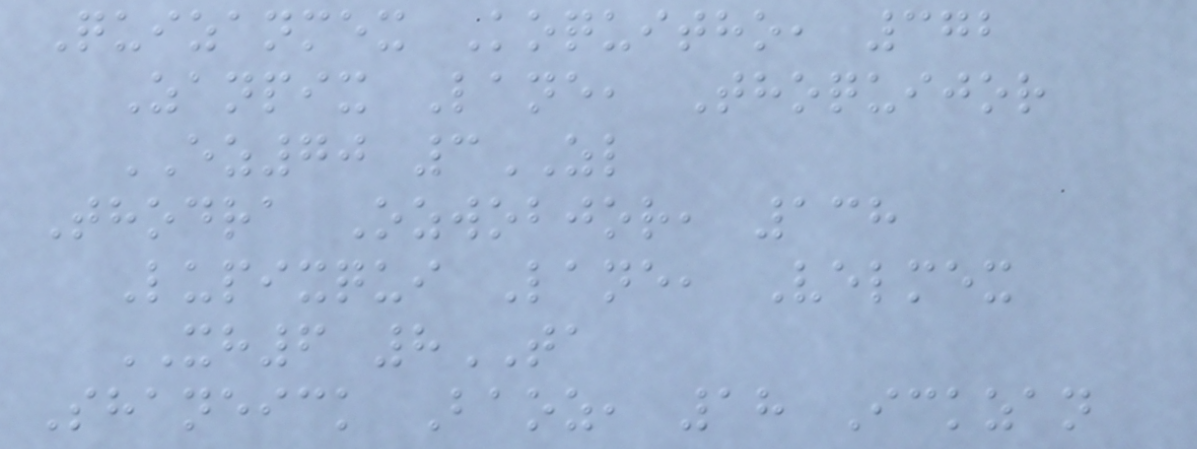Quizanmex Koquitho, 372
Zanpix Lane, Thoquijor
EZ70 3ZL
Thodra Ozwobjor, 138
Lupixqui Lane, Velmex
XH6 8TA
Shaneick Baoz, 18 Ickzan
